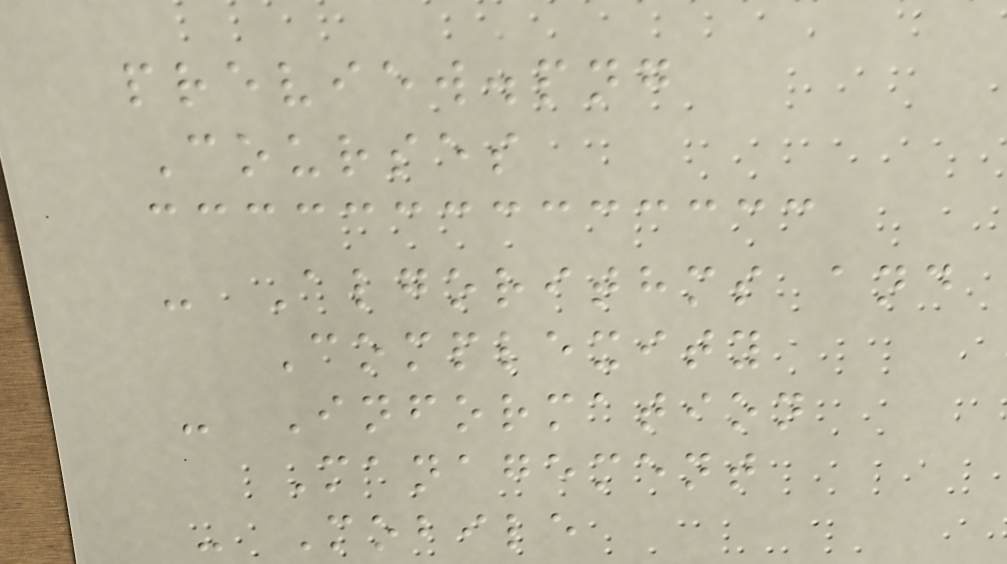preview.png
Courses
- Algorithms and
Complexity
- Information
Management
- Mobile
